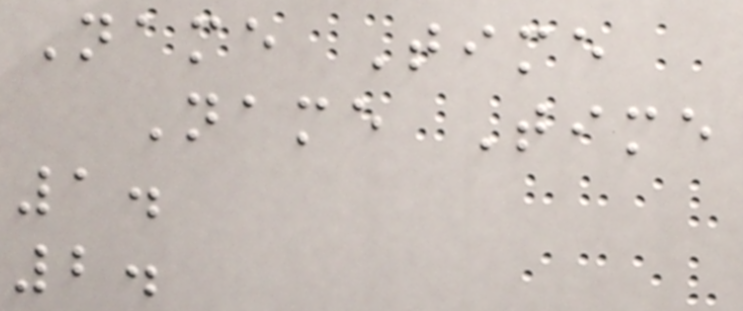Name Time
Name Time
1.
2.
